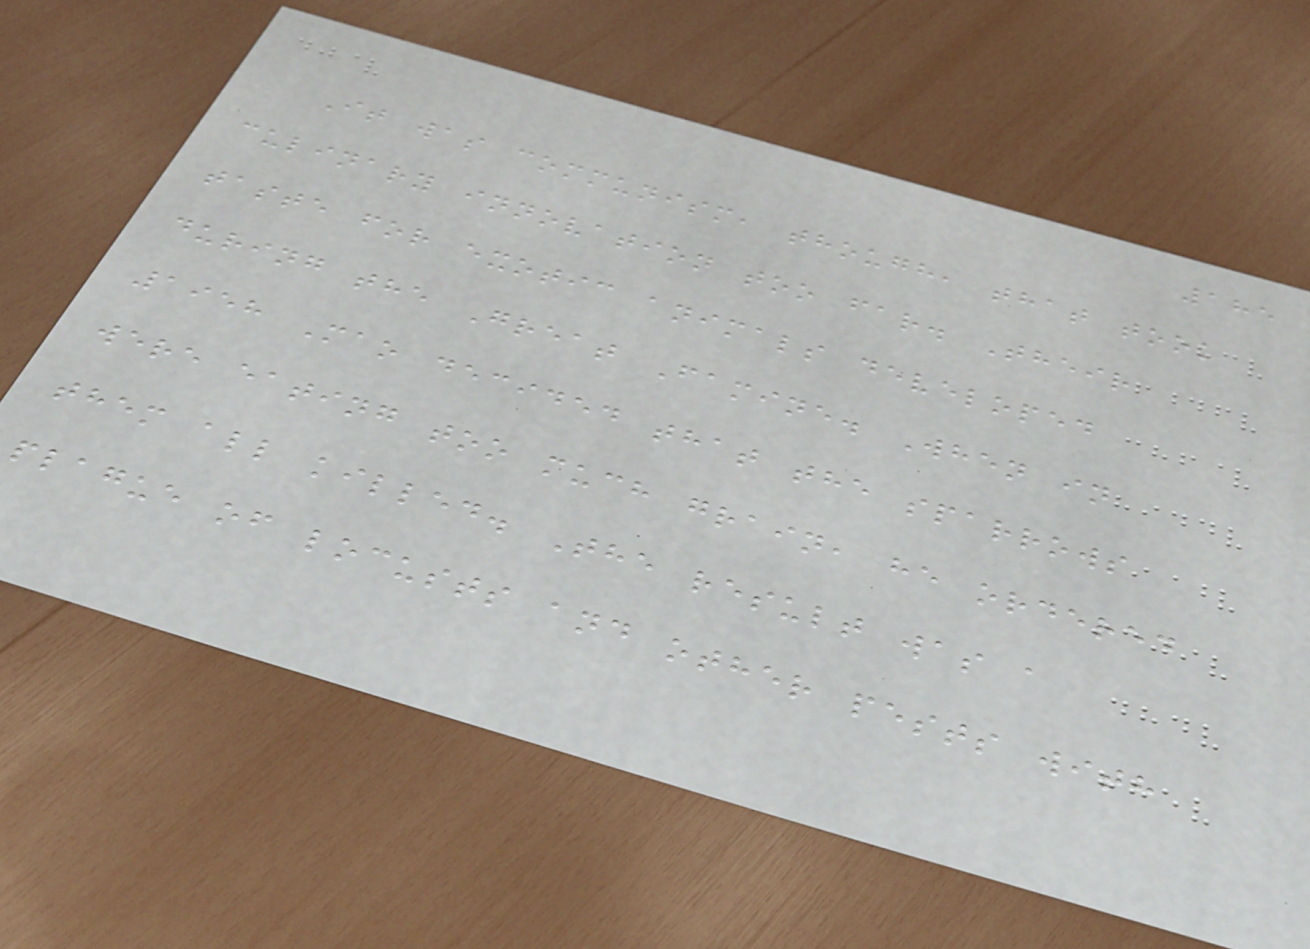185
It was communism, though, that took
culinary innovation too far. Their
taste for exotic animals developed
during the Great Famine. When in
1958 Mao decided that the sparrows
were eating too much grain, he ordered
them all killed. The result was a
plague of locusts and other pests with
